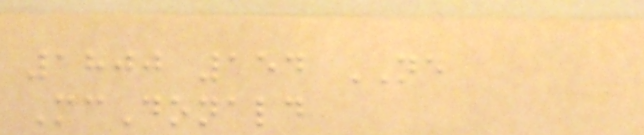1800 154 NE
McDonald
